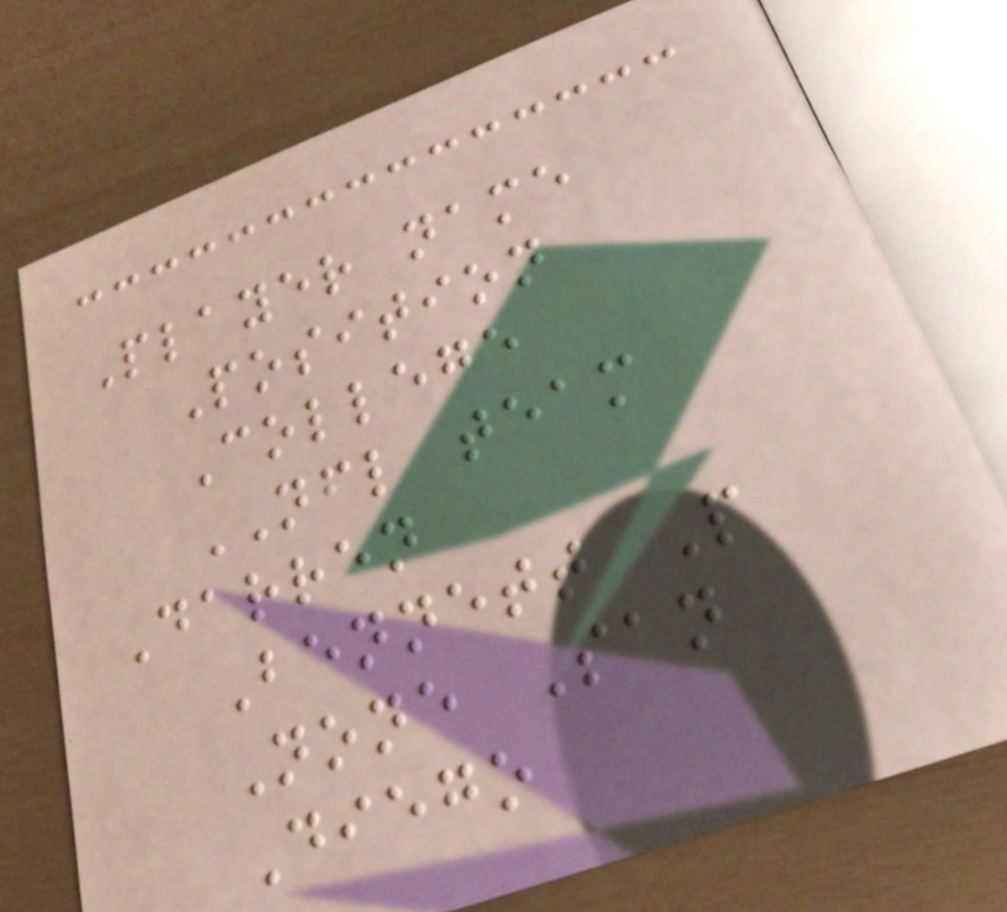Player name
Position
College
NFL team
Darren
Bennett P
None San
Diego
